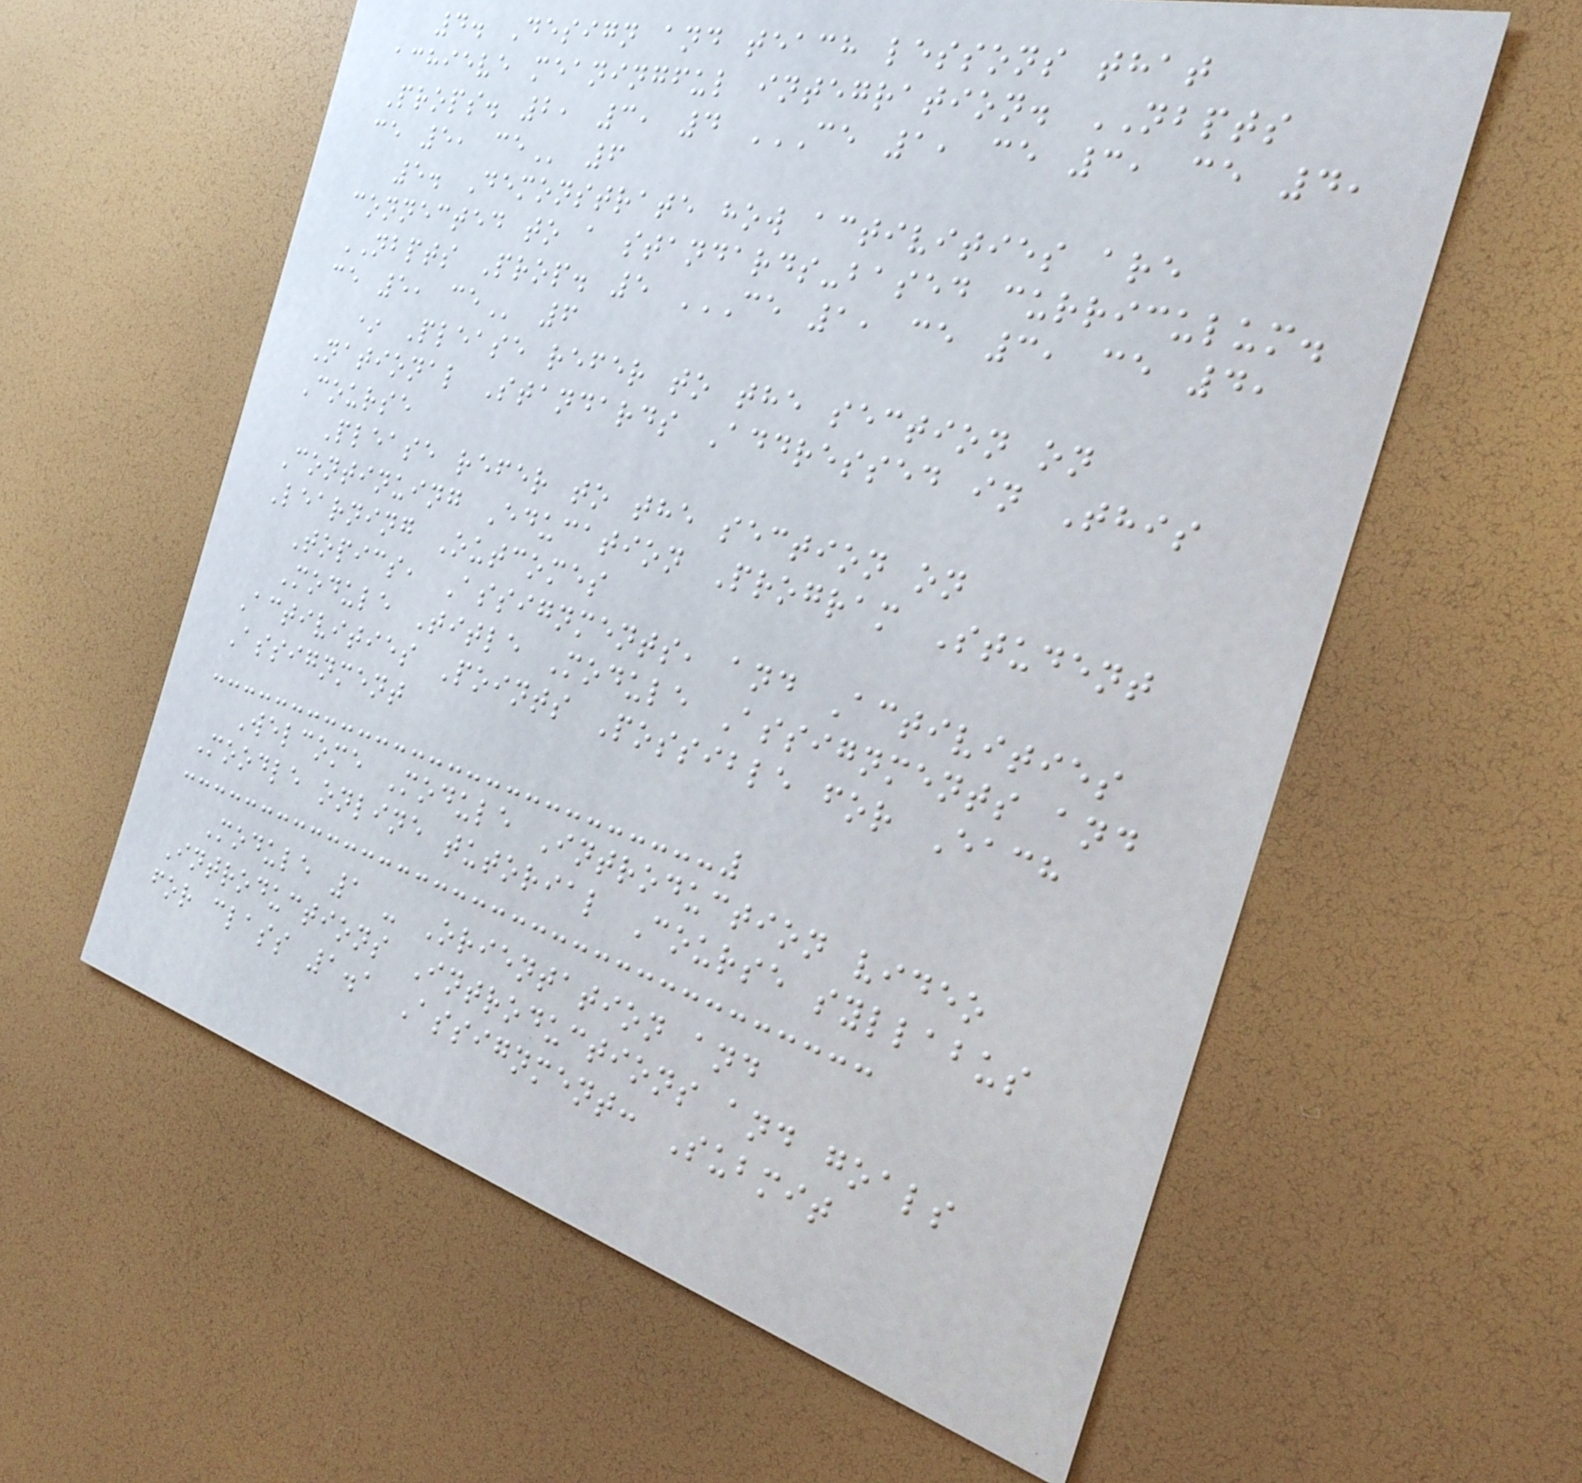4. Design and teach lessons that
achieve meaningful integration. NBPTS
Props. 2, 3, 4 CE 1, CE 3, CE 4,
CE 5, CE 6
5. Demonstrate how activities are
connected to a standards-based curriculum.
NBPTS Prop. 5 CE 1, CE 3, CE 4,
CE 5, CE 6
* Please refer to the section on
National Standards Addressed in This
Course
Please refer to the section on
Continuing Education Program Student
Learning Outcomes
Topics, Assignments, and Activities
Module Title Module Assignments and
Activities Points Possible for Each
Assignment
Welcome Module Introduction video
Moodle online tutorial Course syllabus
Module 1 - Orientation and
Introductions Introductions and goals
for class 1.1 Assignment: Submit
